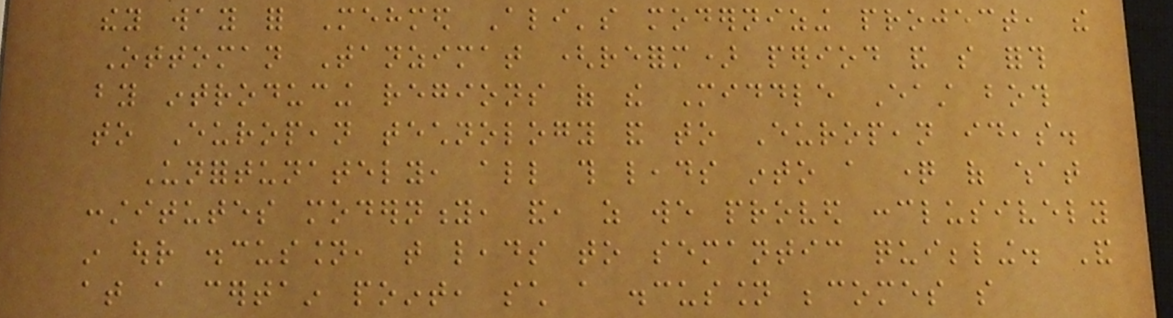they way for Mehmed Ali's modernizing project, the
Ottoman Tanzimat (reform) period and so forth
by introducing regions of the Middle East both
to European technology and to European ideas.
Unfortunately, all this leads into a question of what
constitutes modernity, and, as we proved conclusively
in our discussion, that leads to semantic quibbling. And
at a certain point, such a discussion becomes so
